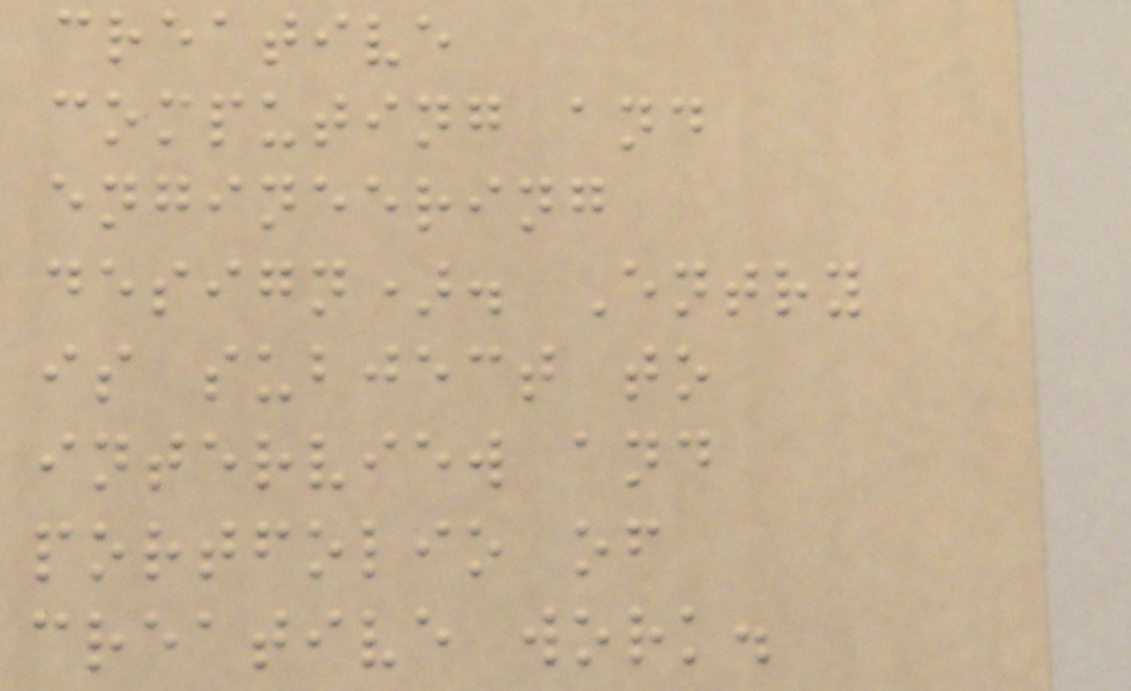creative
computing and
engineering
design). Entry
is subject to
interview and
portfolio of
creative work.
